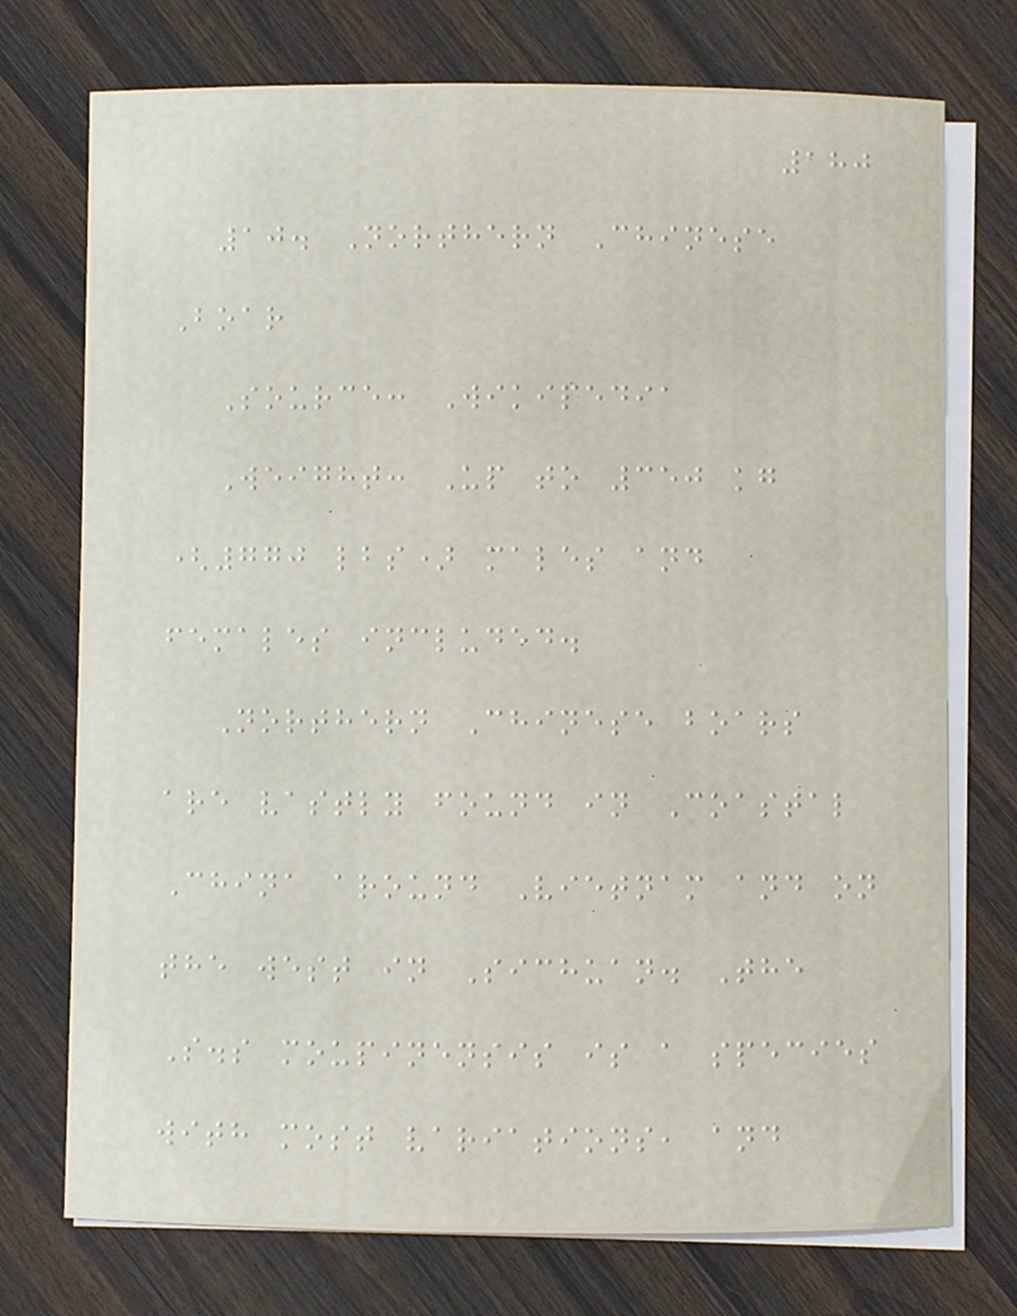180
10. Northern Chinese
Boar
Source: Wikipedia
Weight: Up to 350 kg
(770 lbs) males and
females included.
Northern Chinese boars
are vastly found in Coastal
China around Vietnam and on
the west in Sichuan. The
S.s moupinensis is a species
with most variations, and
